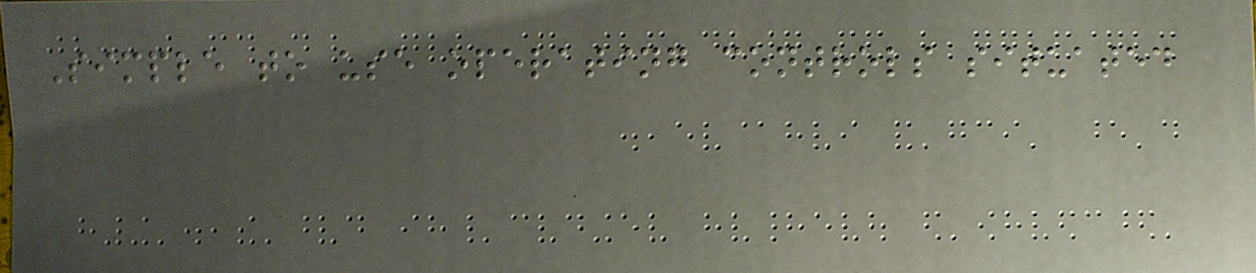Simple to use operating controls situated
